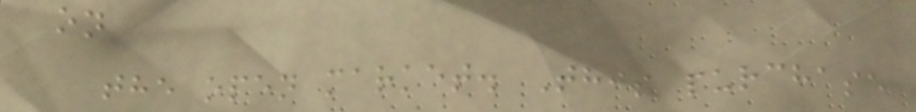on
the open market. This purchase
